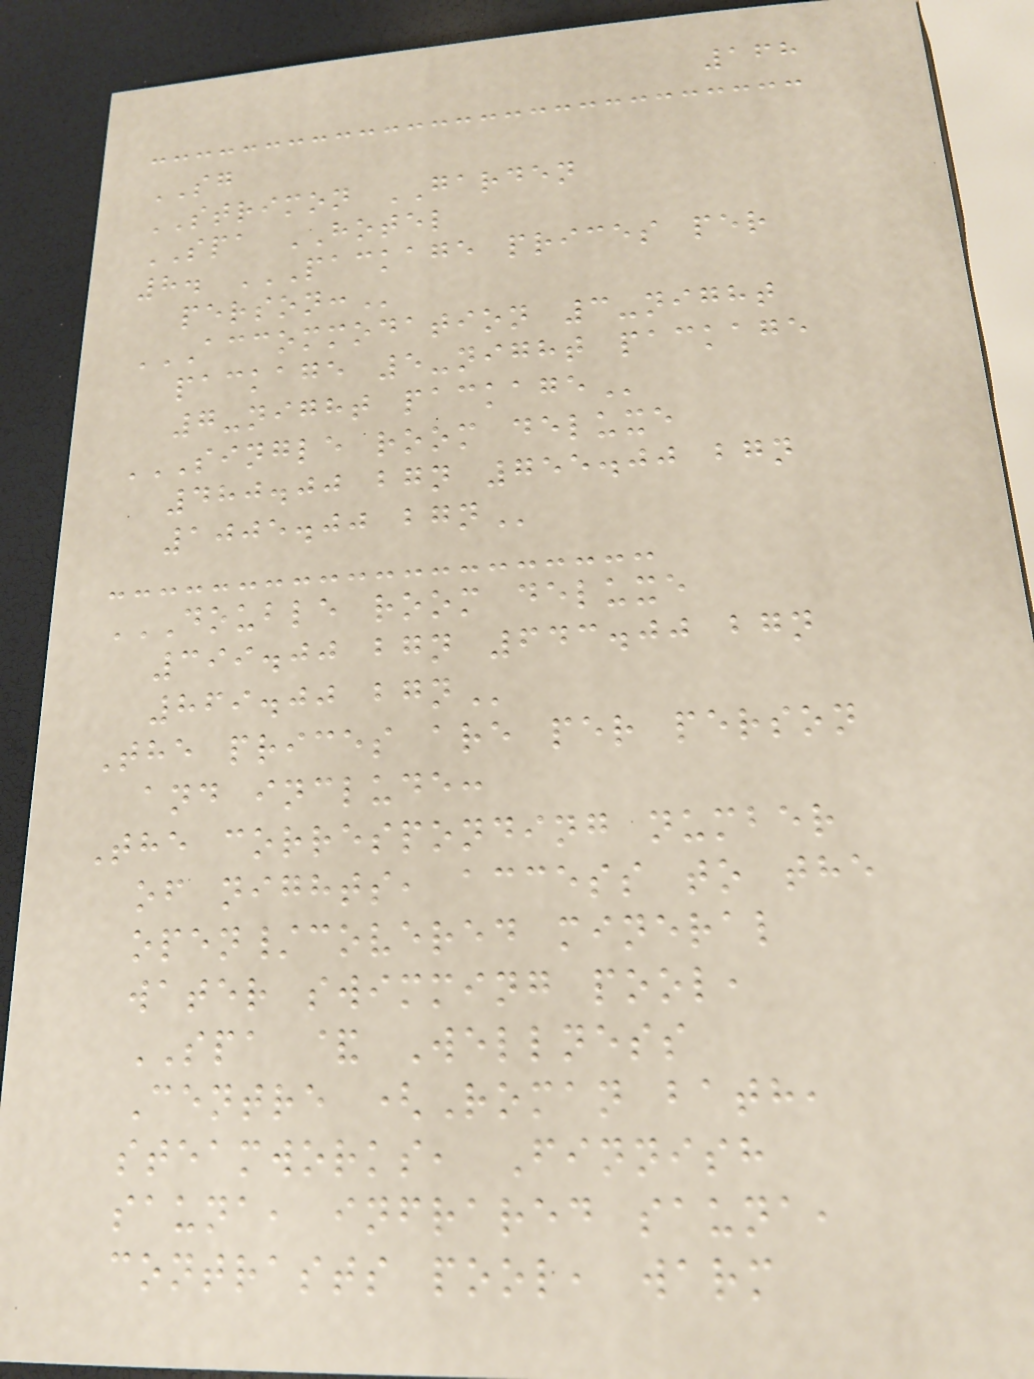168
SG
STRIMON GARDEN
SPA HOTEL
8. PACKAGE PRICES PER
PERSON:
ACCOMMODATION 3-NIGHT
PACKAGE 5-NIGHT PACKAGE
7-NIGHT PACKAGE
SINGLE ROOM DELUXE
480.00 BGN 755.00 BGN
1005.00 BGN
DOUBLE ROOM DELUXE
399.00 BGN 643.00 BGN
869.00 BGN
The prices are per person
and include:
The corresponding number
of nights, access to the
open/covered mineral
water swimming pool,
SPA & Wellness
Centre (Roman bath,
steamworks, Finnish
sauna, infrared sauna,
contrasts pool, warm
